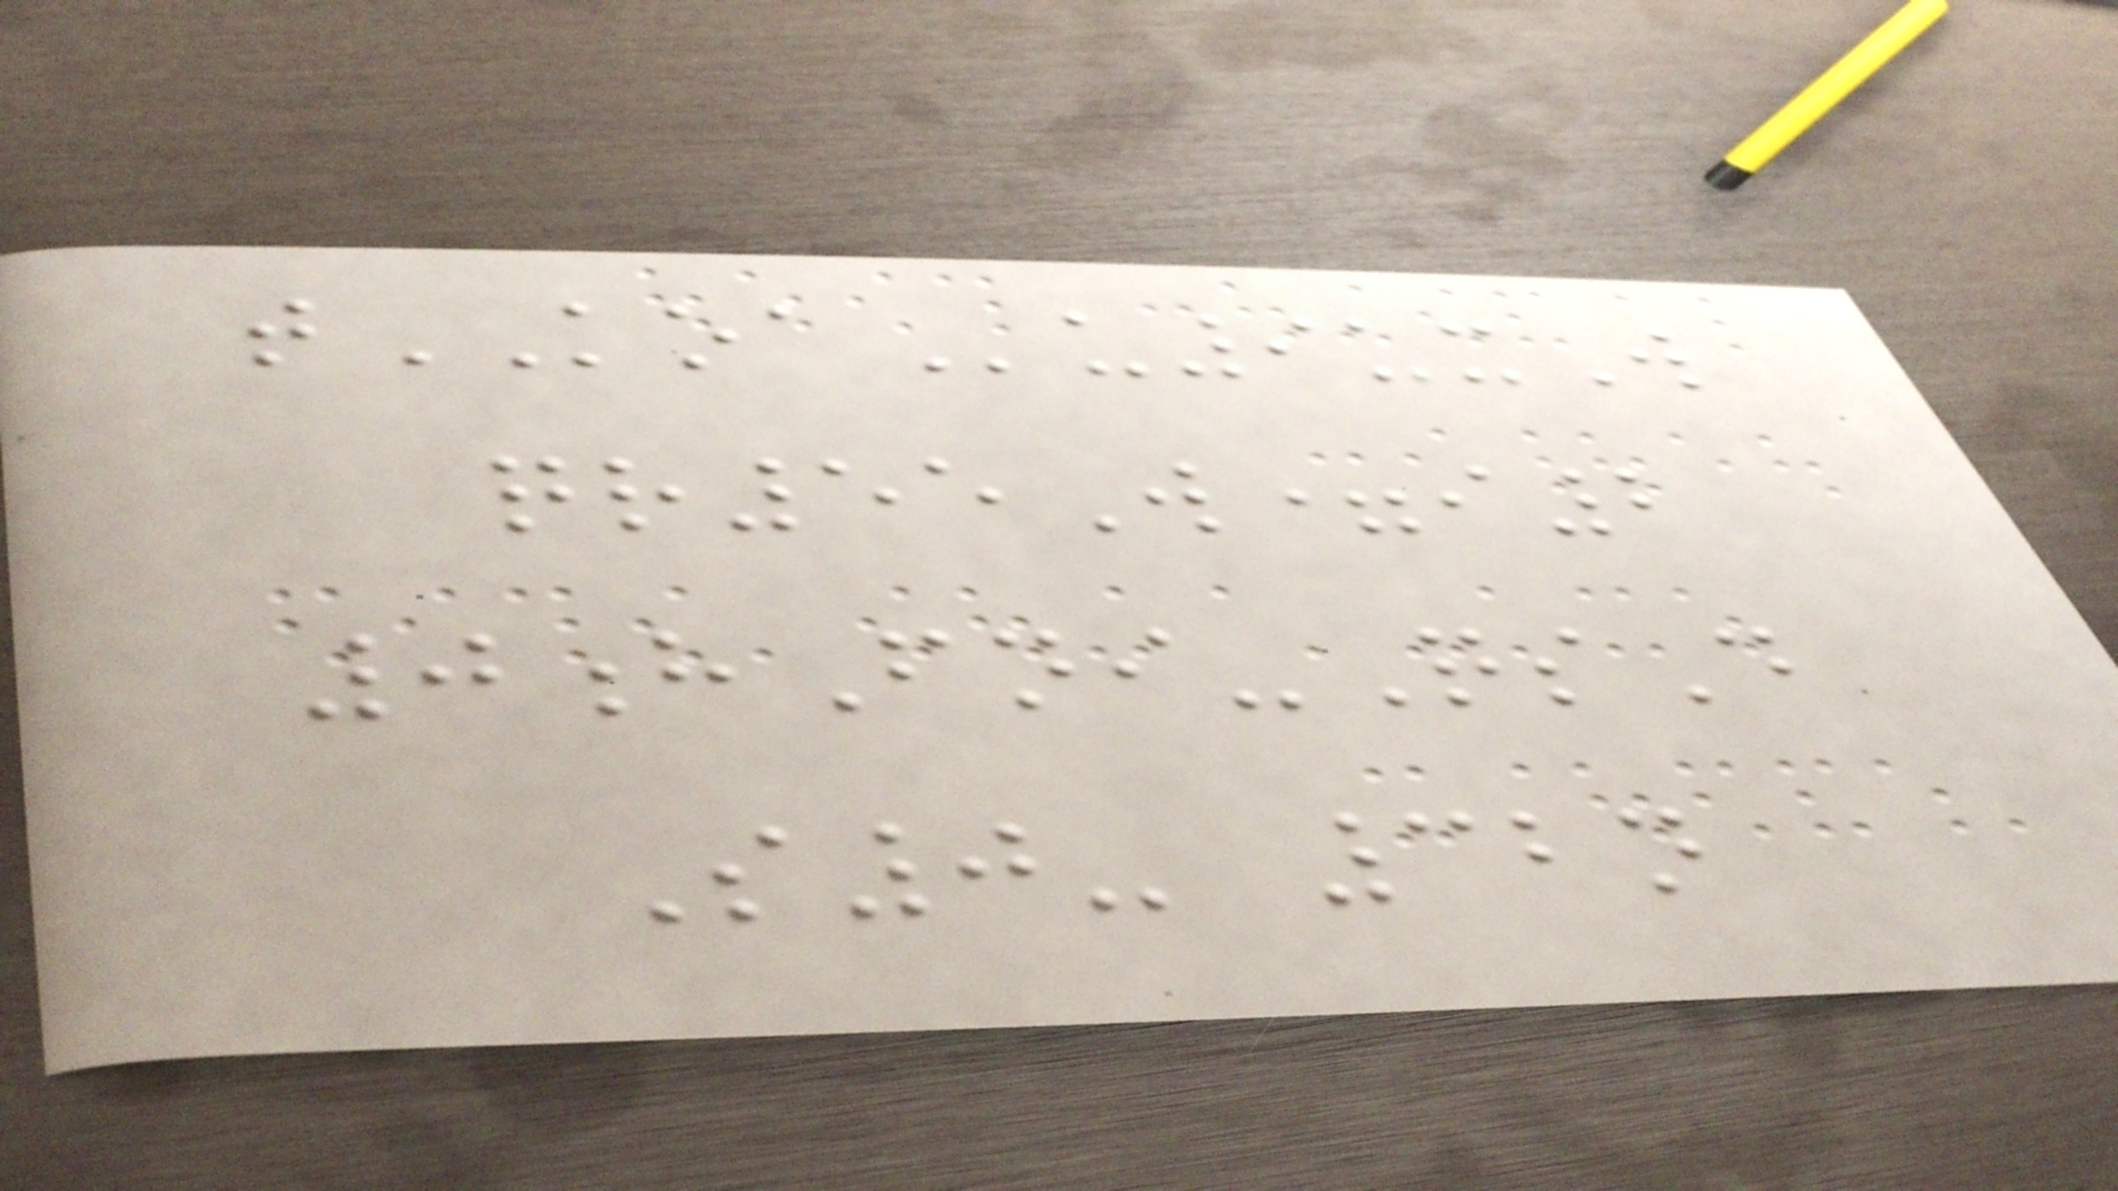tKOAu9uxW
qr55W=i2
0hFni-QsD
S0- 32n
